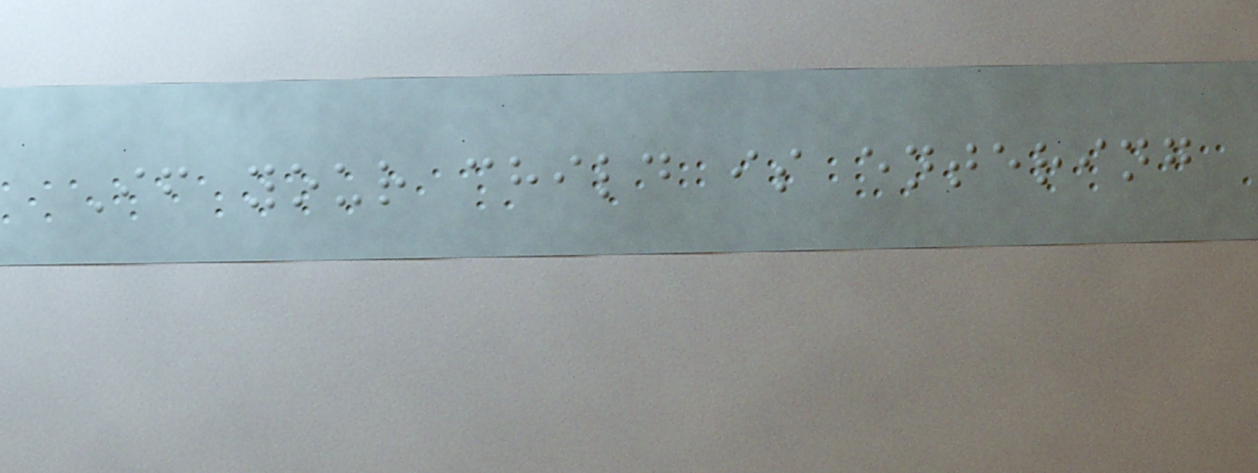If your child is entering
